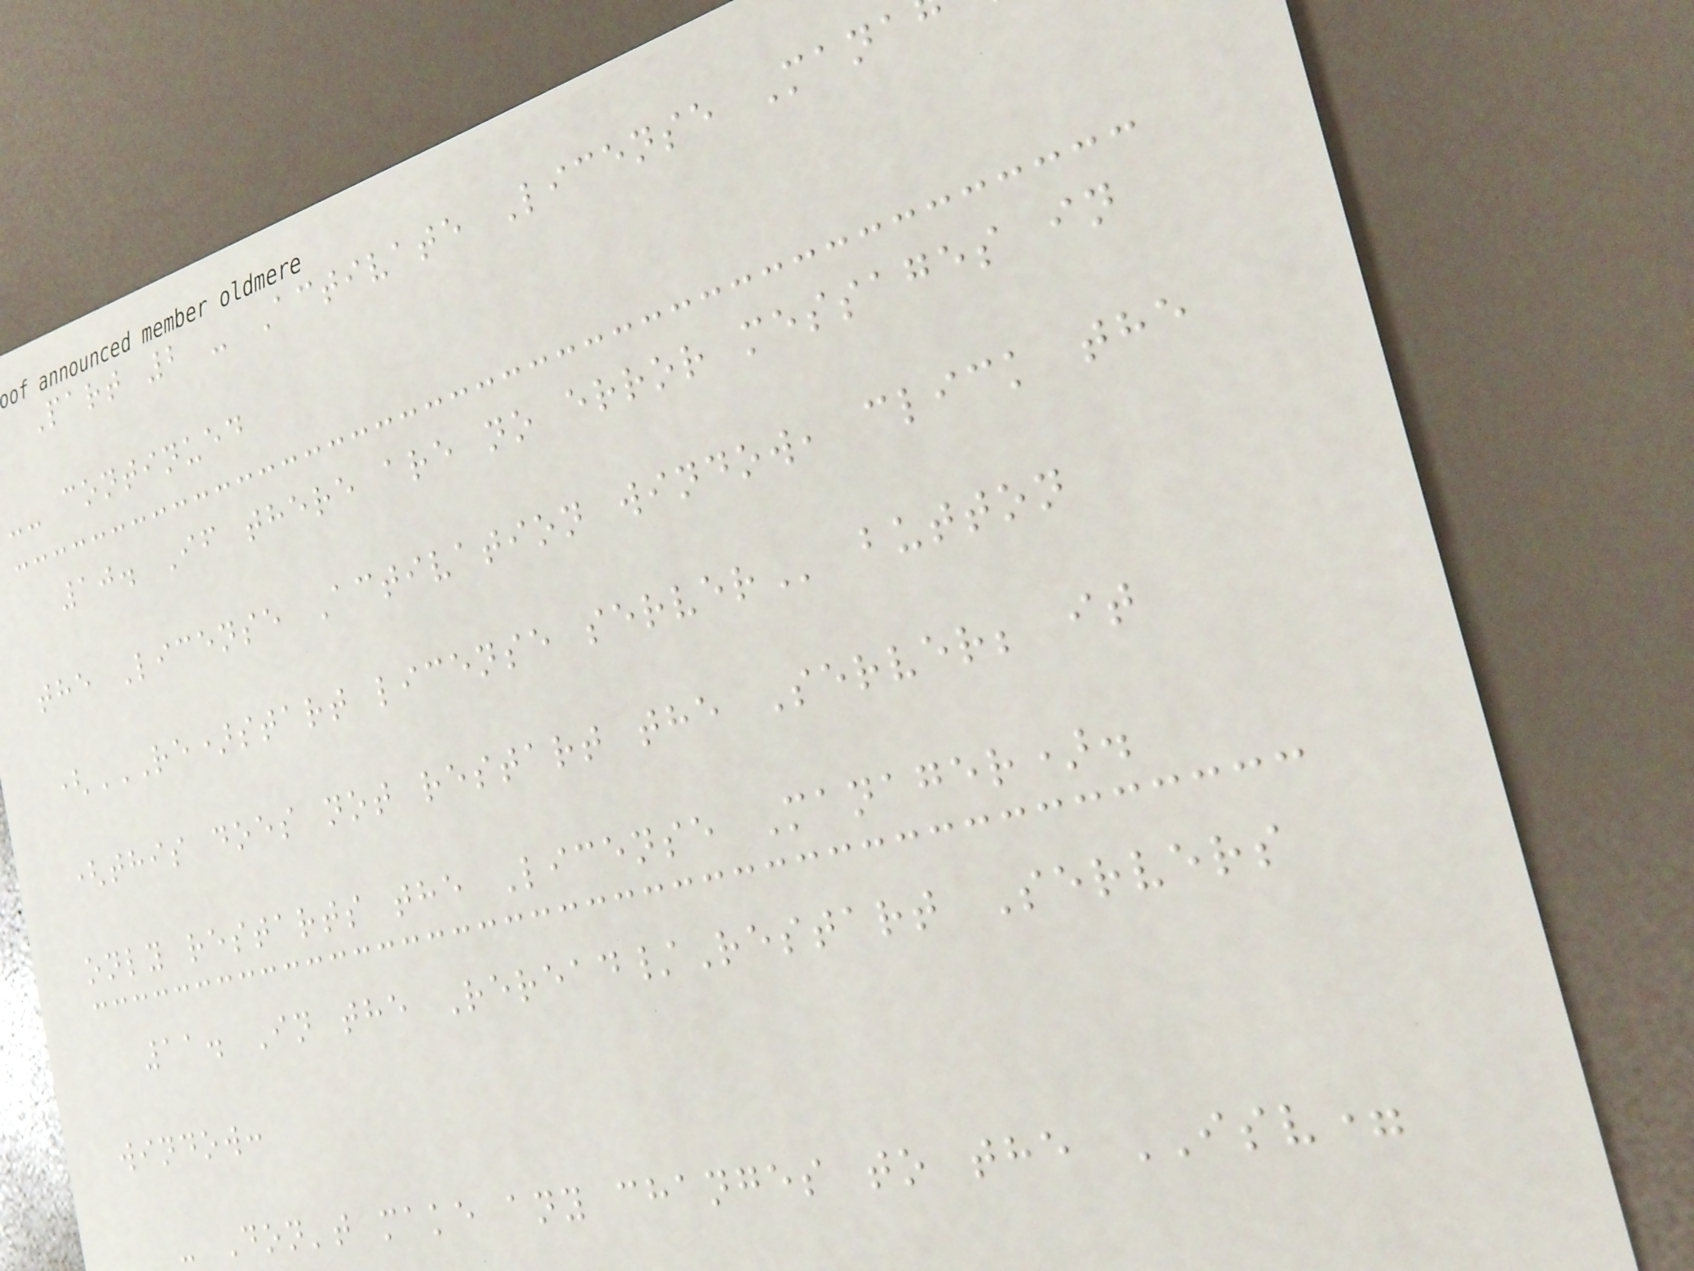Part 2 - Activate License Mana
-- continued
10. If there are no error messages in
the License Activation window, click the
(RE)START LICENSE SERVER button
(this does not restart the Server; it
only restarts the License Manager).
11. In the Reread/Restart Servers
window:
- Don't make any changes to the ISV=
